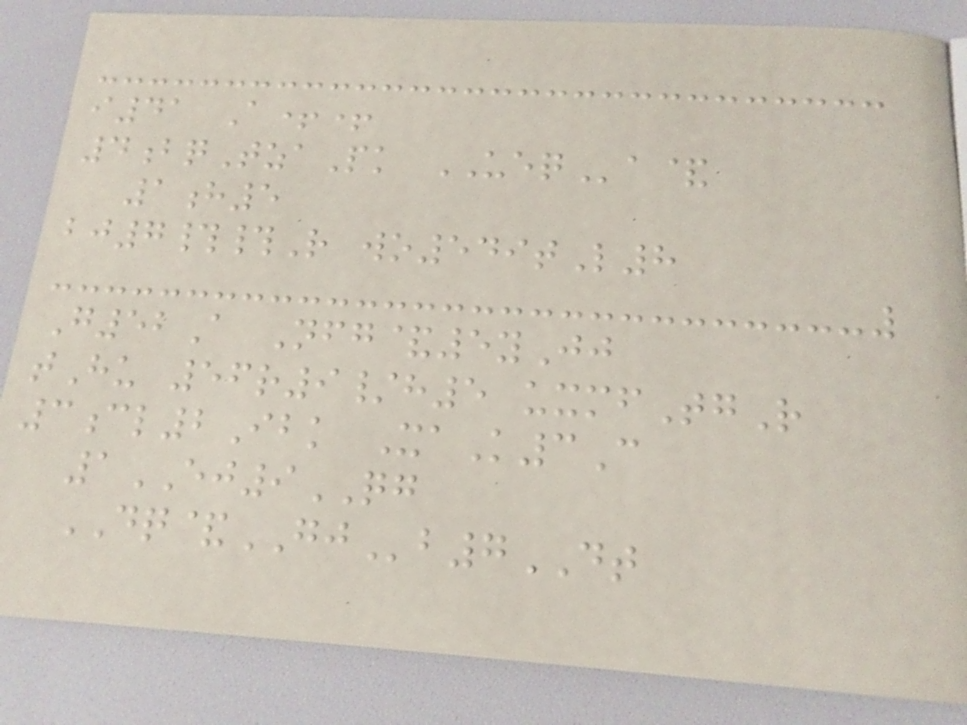i41 A++
4bqTzaPk UEQa&
1h5
bj7##R wo549tL8
G52A Nfg&5yJj
tHu 56r9/h5 uxmfTgR
3cl2Ibk XaK3C
1EJ9QG
DQ&GJb7DT
